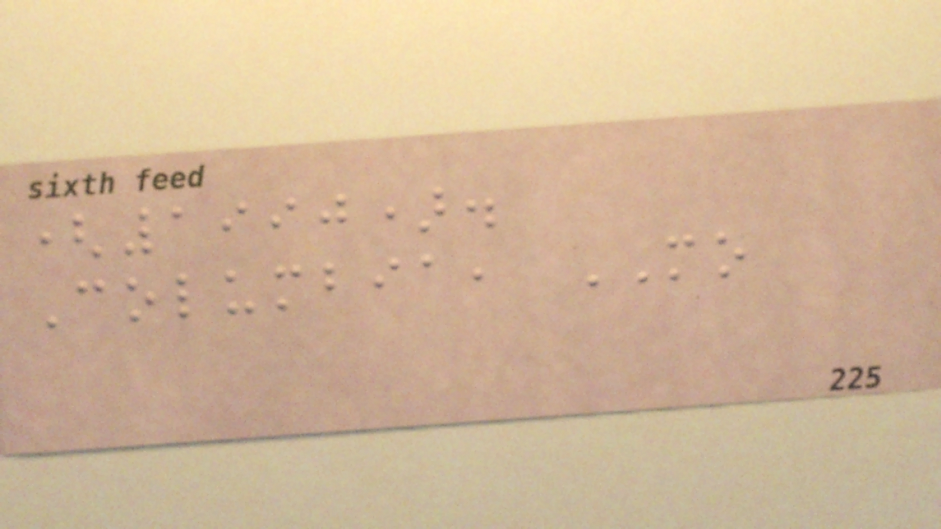(1990).
Columbia, MO
